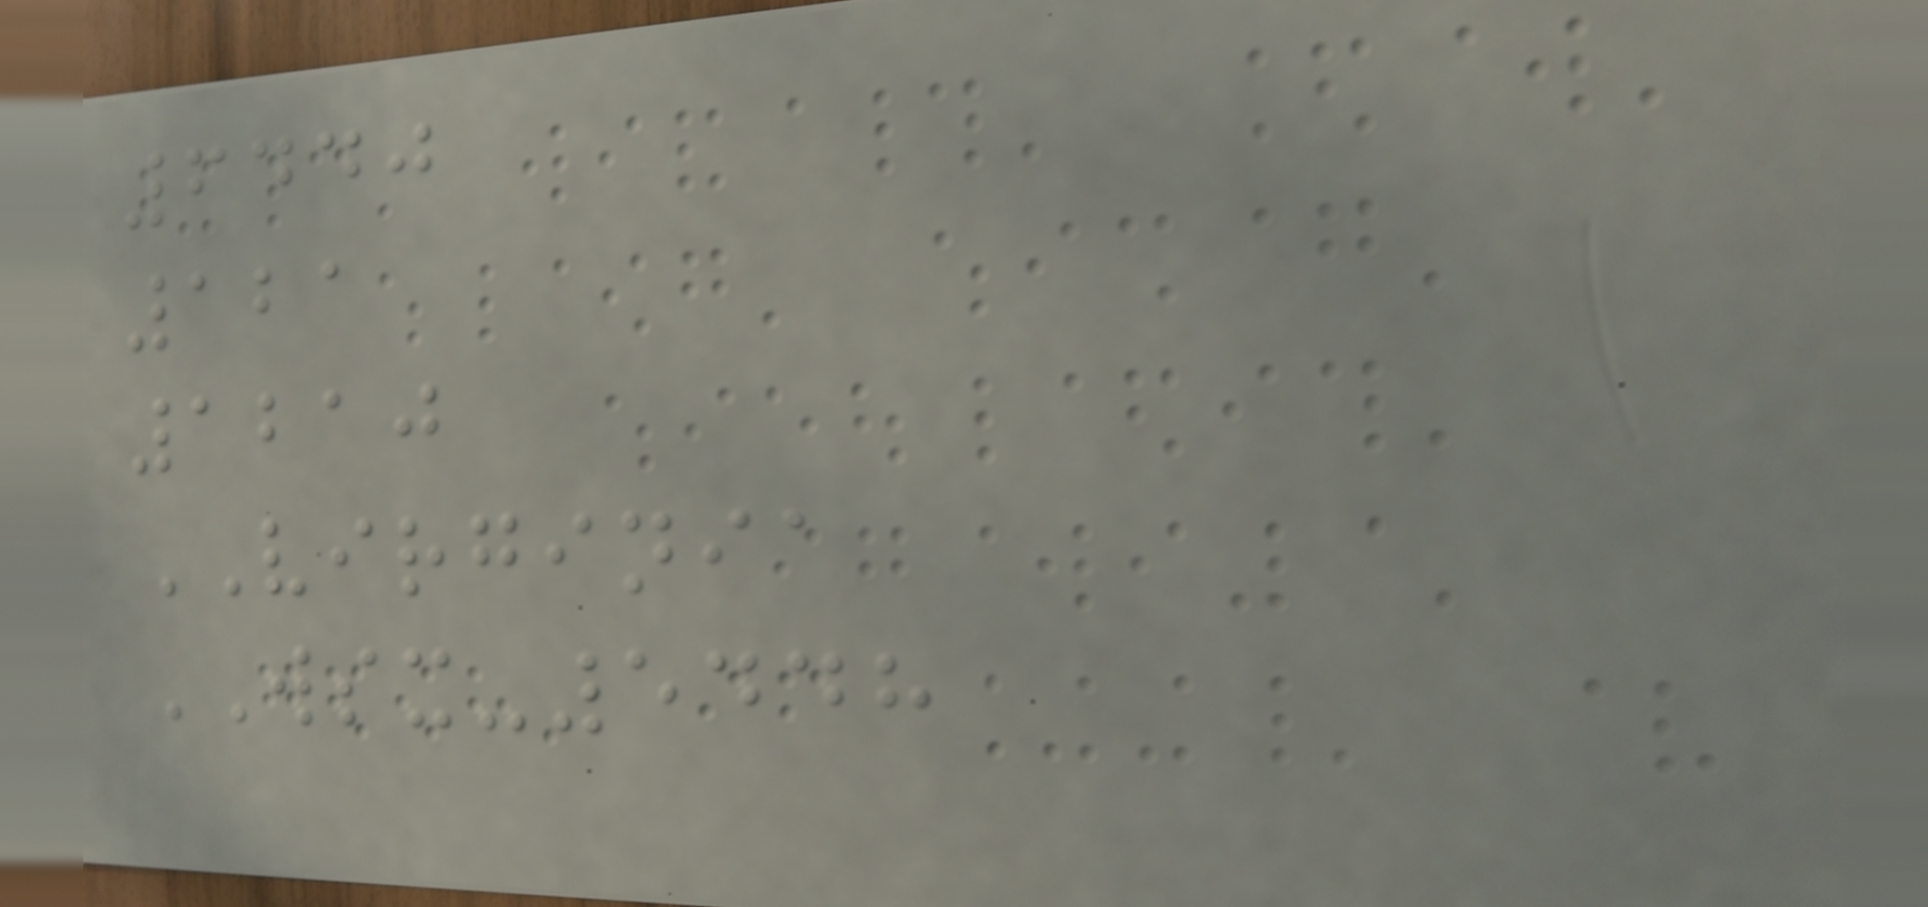6440
121
1210
VIRGINIA
WSX-5448
